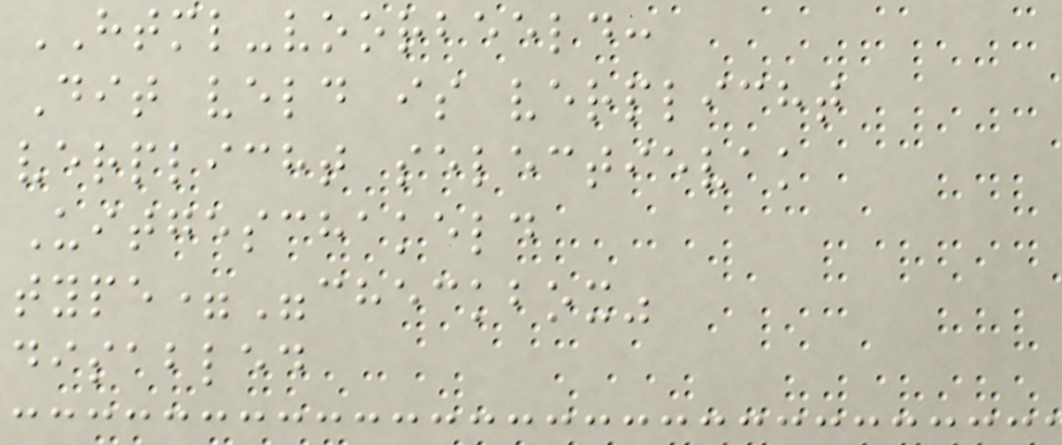HTML-voorbeeld:
Dit veld is verplicht
verplicht selectievak
Uitgeschakeld
type="checkbox"
disabled
